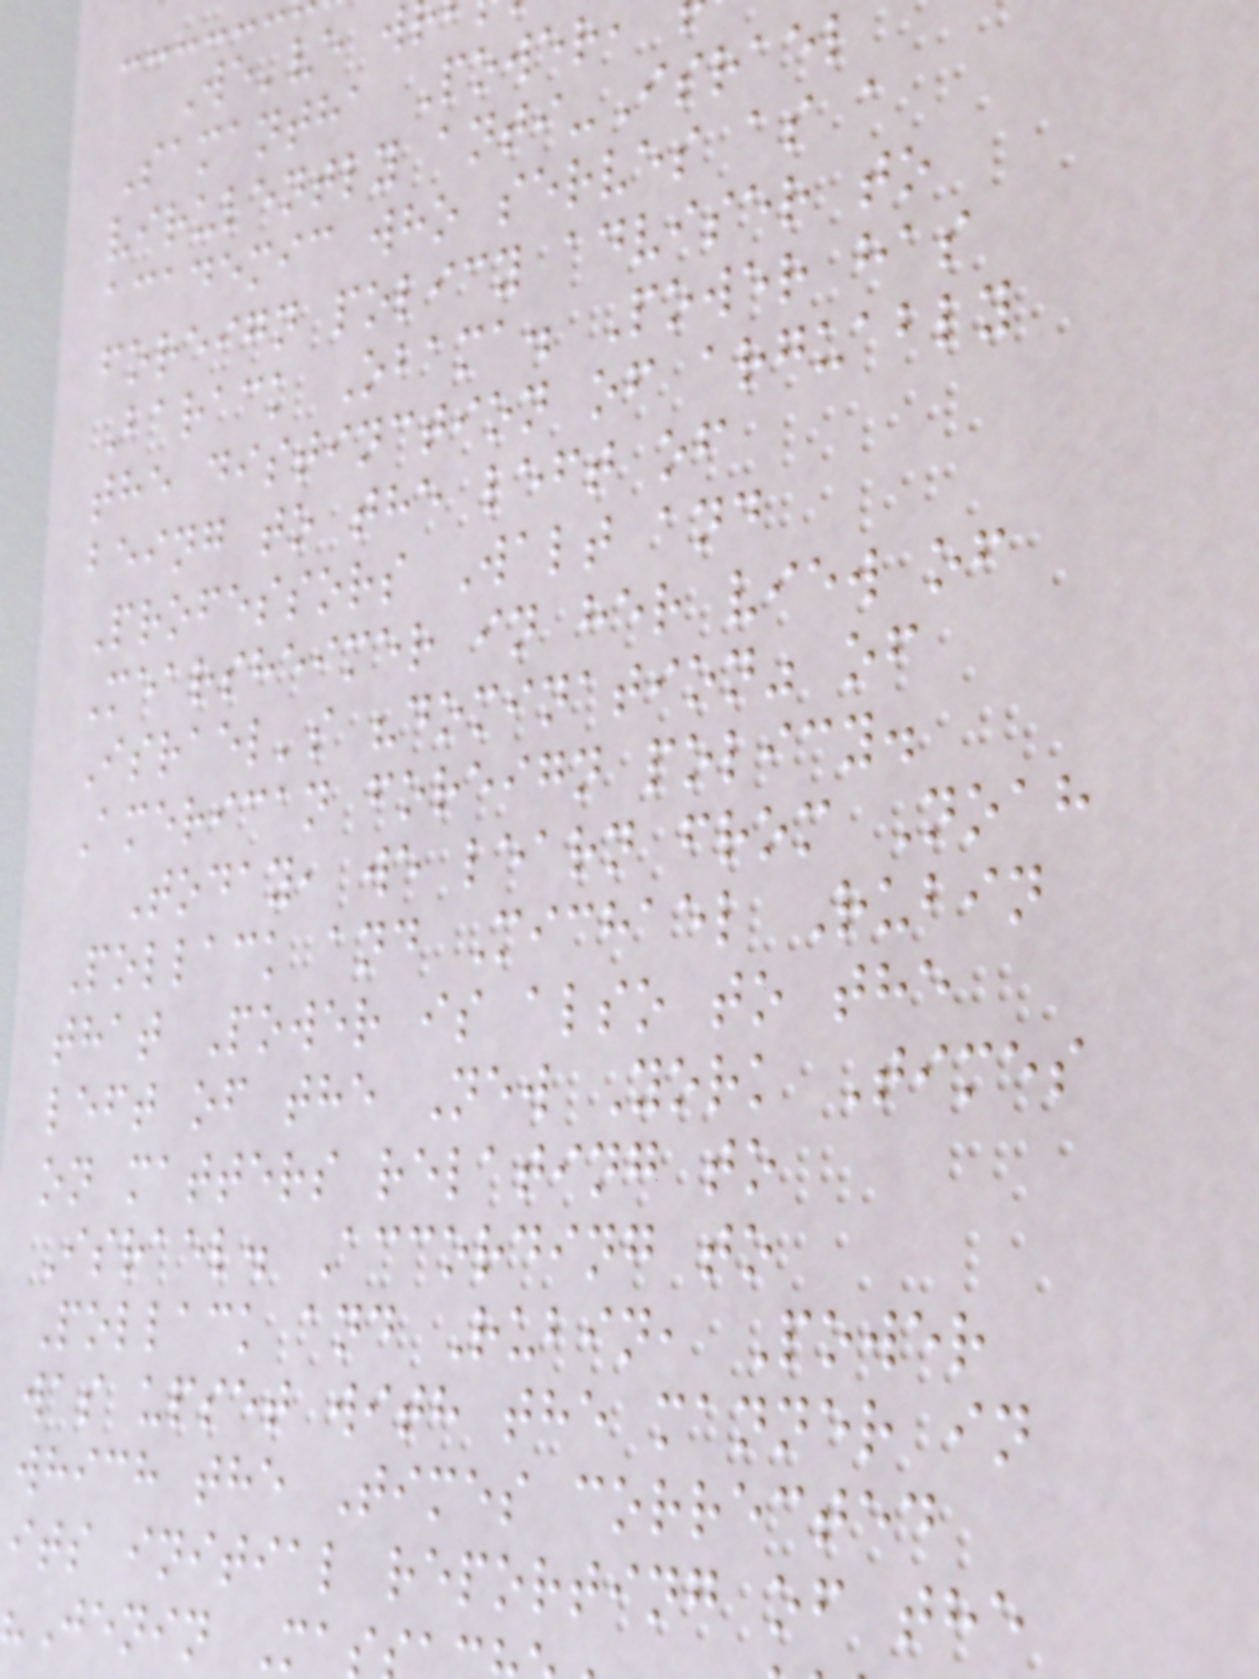We've w
Samantha Power,
virulently anti-Israel
academic who serves as a
foreign policy adviser to
Barack Obama. Power has
the distinction of arguably
being to the left of
Professors Walt and
Mearsheimer in her view of
Israel's "domination" of
American foreign policy.
Today, we learn from Noah
Pollack and Michael Rubin
that Power is also to the
left of the New York Times
on matters relating to
Israel. According to
Pollack and Rubin, Power
was upset with the manner in
which the Times corrected
its initial reporting of the
"Jenin Ma
